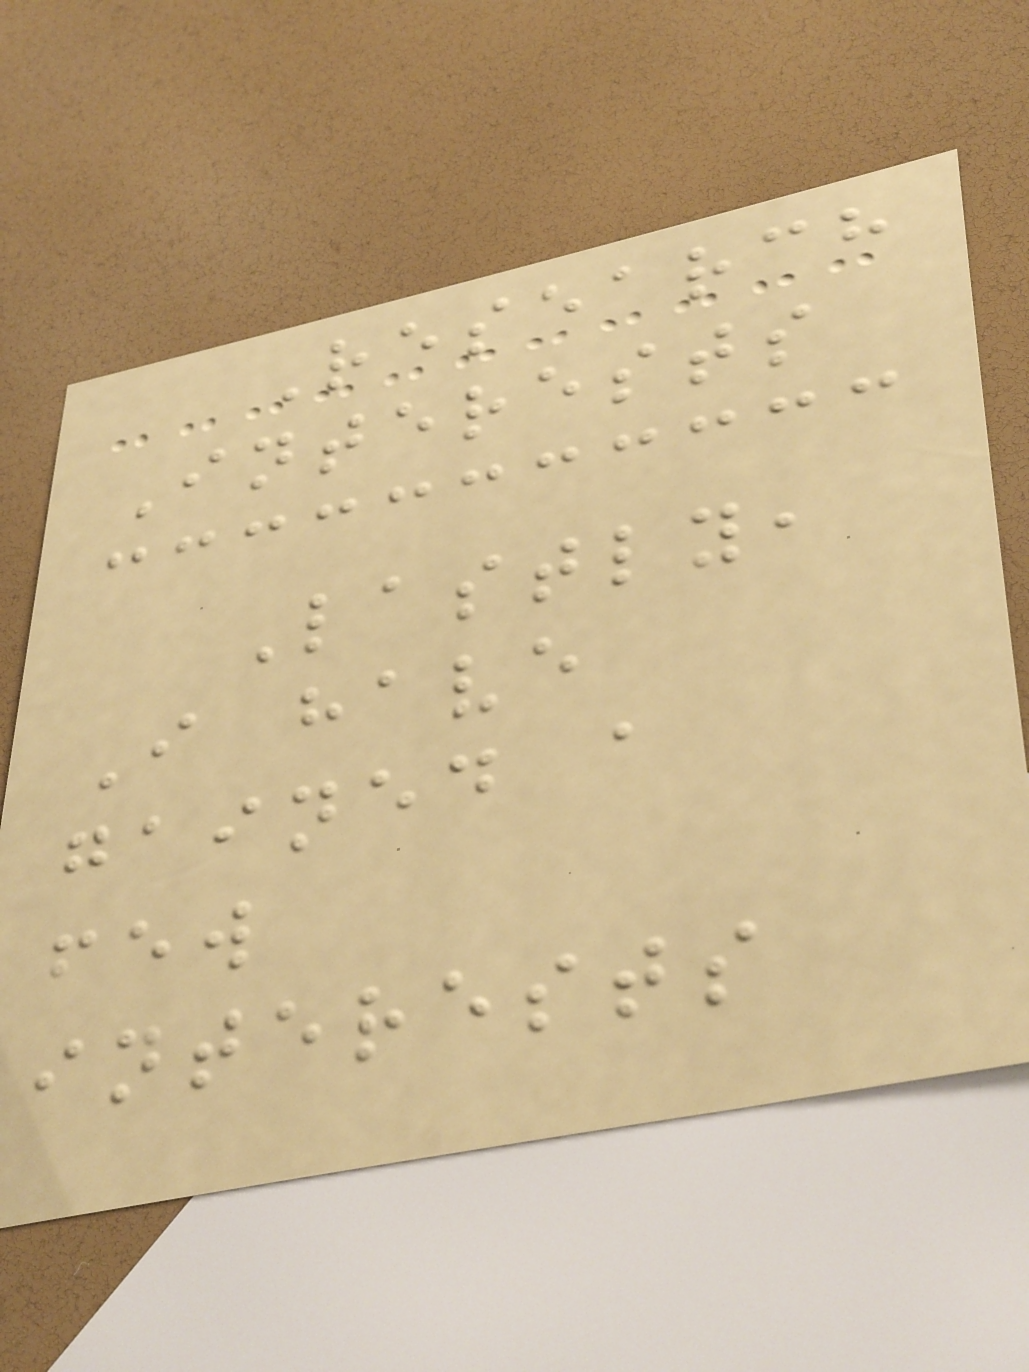Research
Interests
Lastly,
I have
gained a
few
interests
